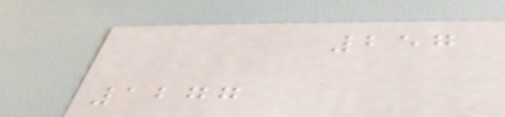257
1277
